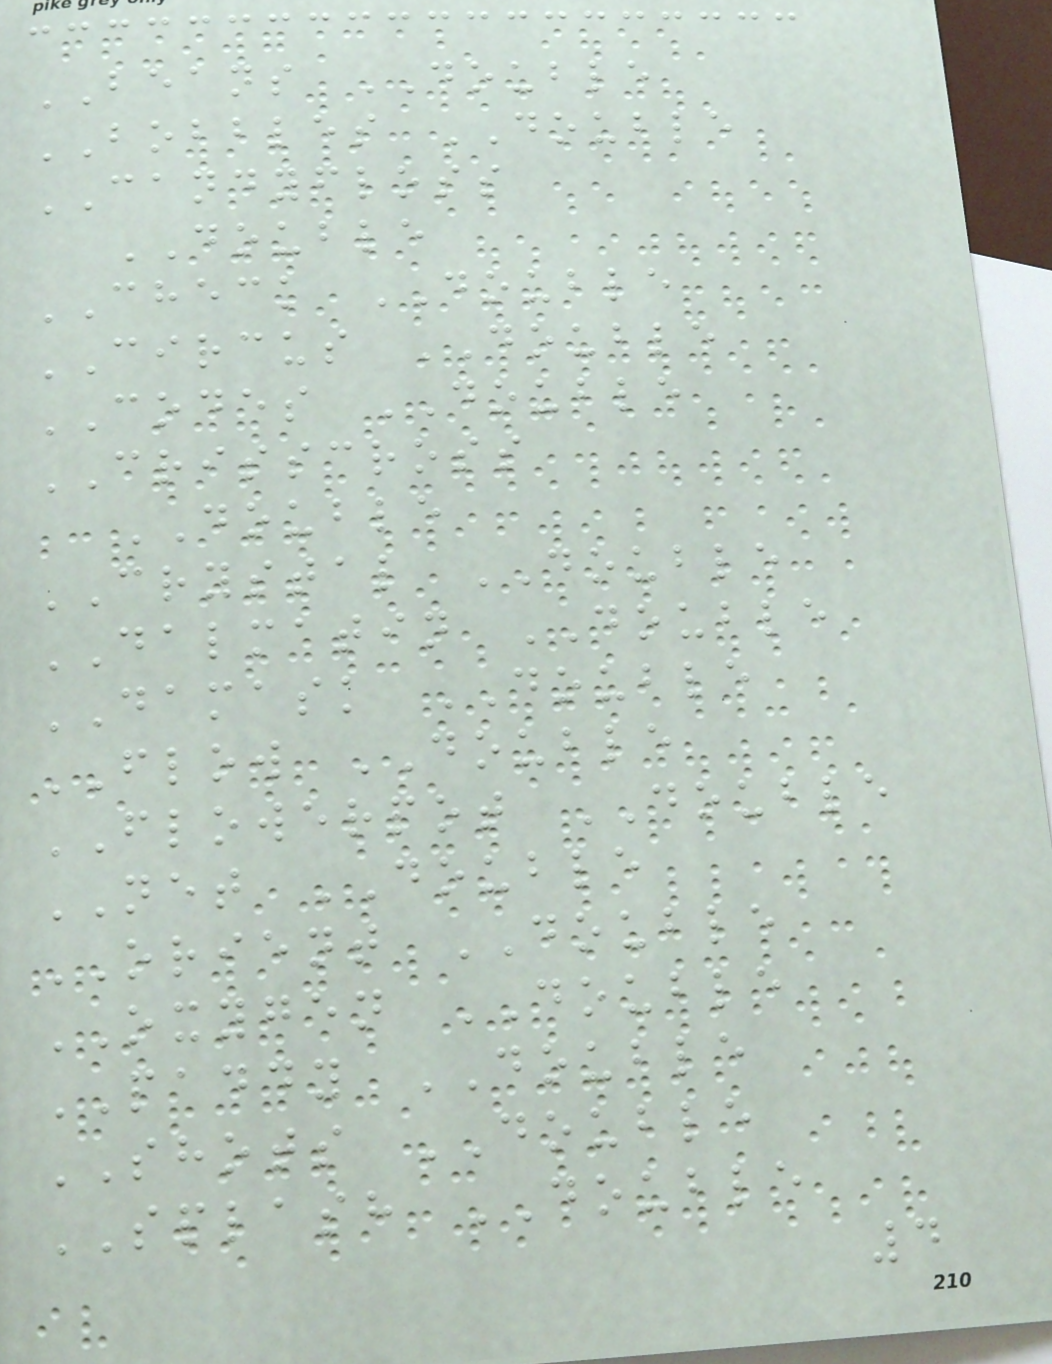BEANS DOUBLE
BOBBLES DOUBLE
CANDYFLOSS
DOUBLE
CHECK DOUBLE
CIRCUS DOUBLE
CODES DOUBLE
CRISSCROSS
DOUBLE
CRYSTAL DOUBLE
DALMATIN DOUBLE
DAMASK DOUBLE
FLOW DOUBLE
FLOWERPOT DOUBLE
NET DOUBLE
ORIENT DOUBLE
OXYGEN DOUBLE
PADDY DOUBLE
SHOTS DOUBLE
SPLASH DOUBLE
4
